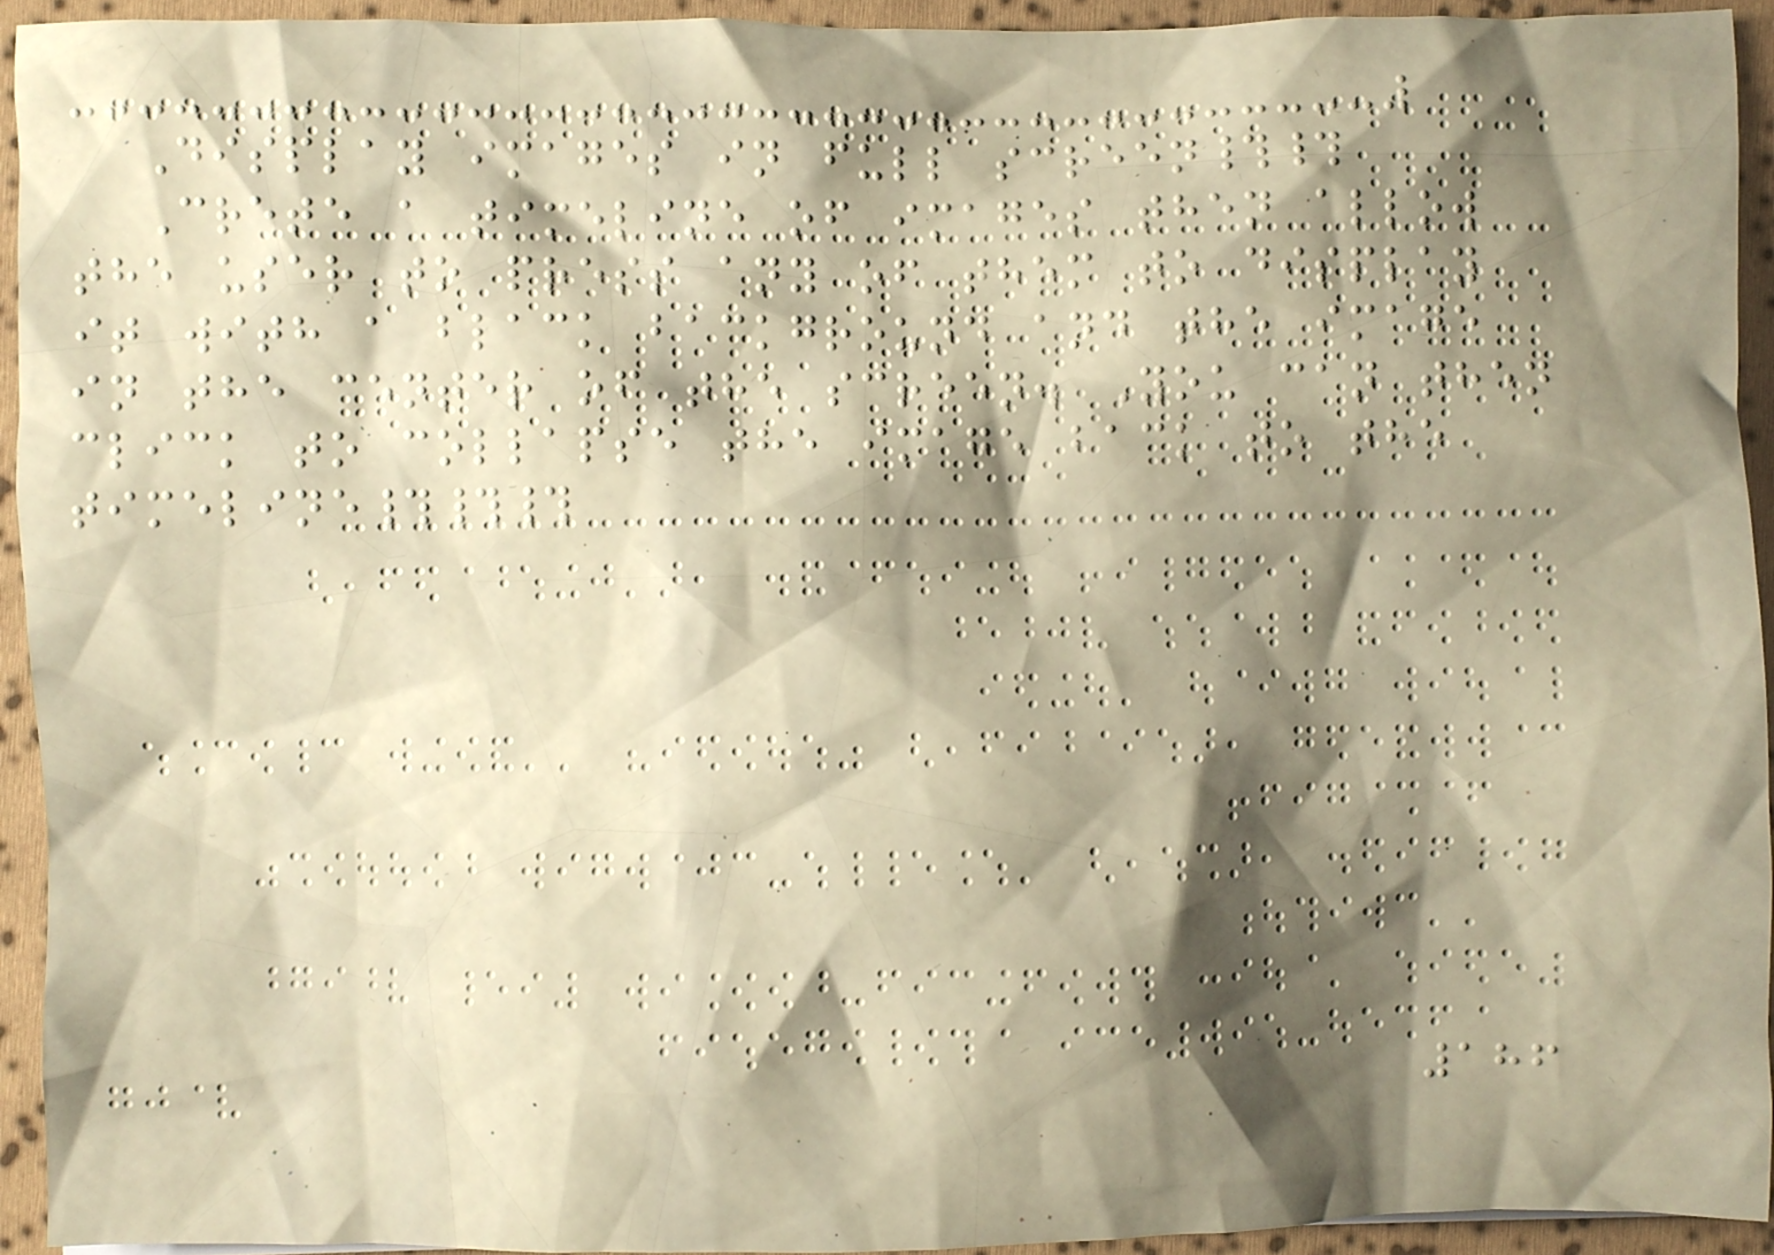Display images in full screen##
Crete a timeline of images then allow
the user to press any of them to display
it with a black background and the image
in the center of the screen. You can then
click to collapse the image back to the
timeline###
186
